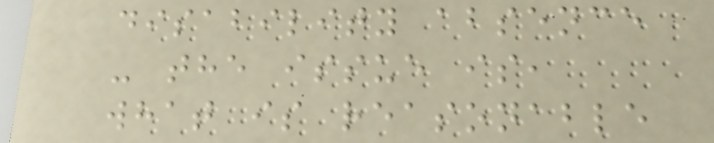disability absence
- the issue is,
what is reasonable
